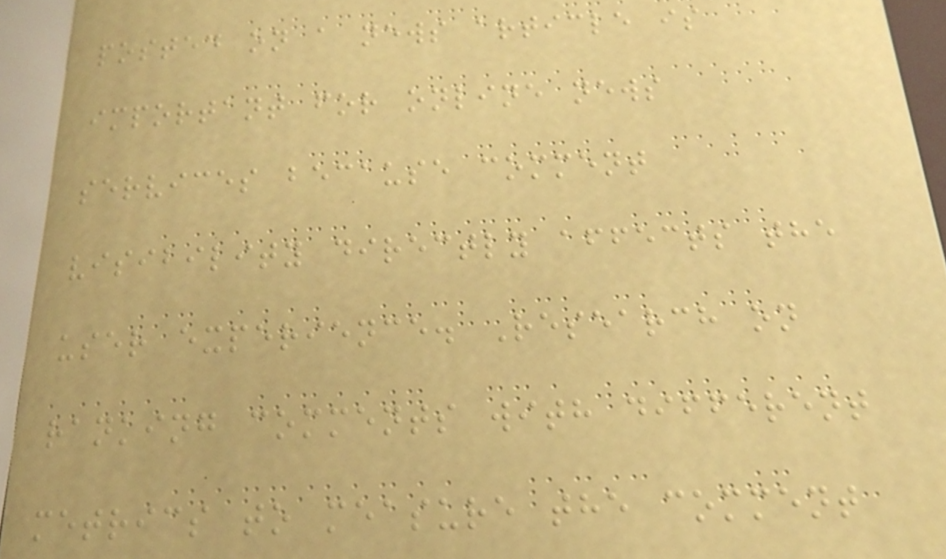posted on a news article is
important for online news
services because comment
visibility directly affects the
user experience. Research on
ranking comments with different
metrics to measure the comment
